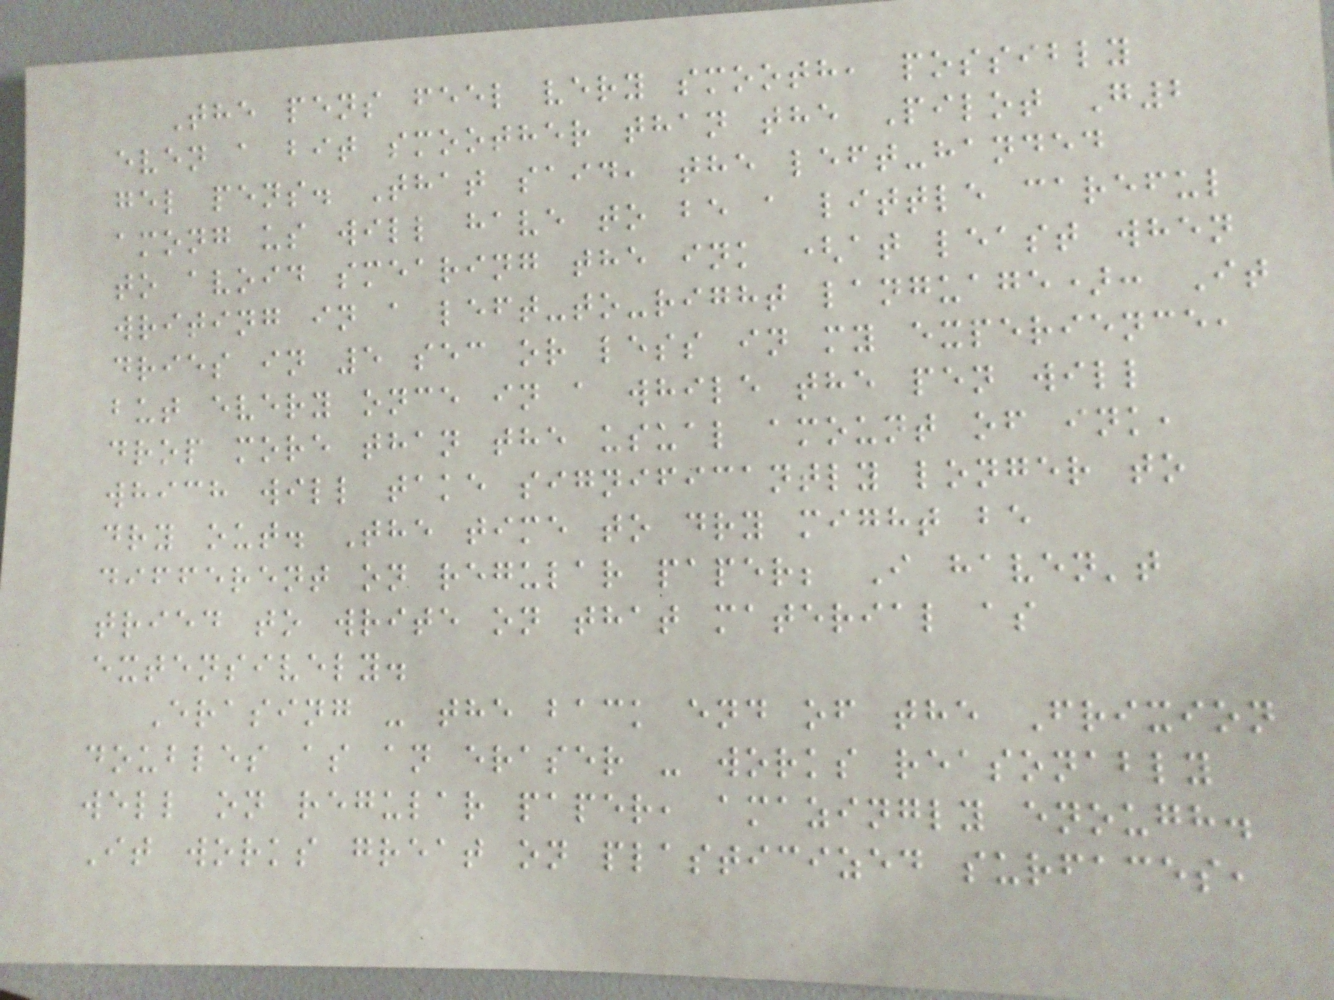The pens feel very smooth, possibly
even a bit smoother than the Pilot G2
gel pens. That said, the left-handed
among us will have to be a little careful
to avoid smearing the ink (at least when
writing in a left-to-right language): It
dries in 5 sec or less in my experience,
but every once in a while the pen will
drop more than the usual amount of ink,
which will take significantly longer to
dry out. The time to dry might be
different on regular paper; I haven't
tried to write on that material as
extensively.
Erasing - the back end of the Frixion
doubles as an eraser - works reasonably
well on regular paper, amazingly enough.
It works great on plasticized surfaces,
